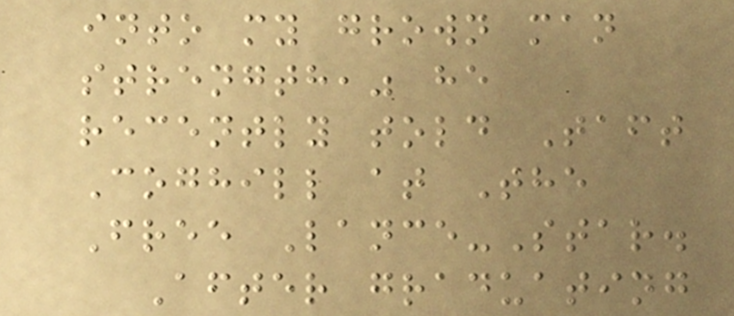into my grown man
strength," he
recently told Taft
Coghill at The
Free Lance-Star.
After graduating
